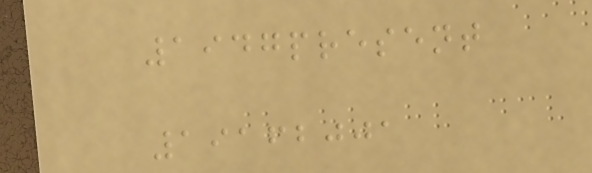1947present
19162001
